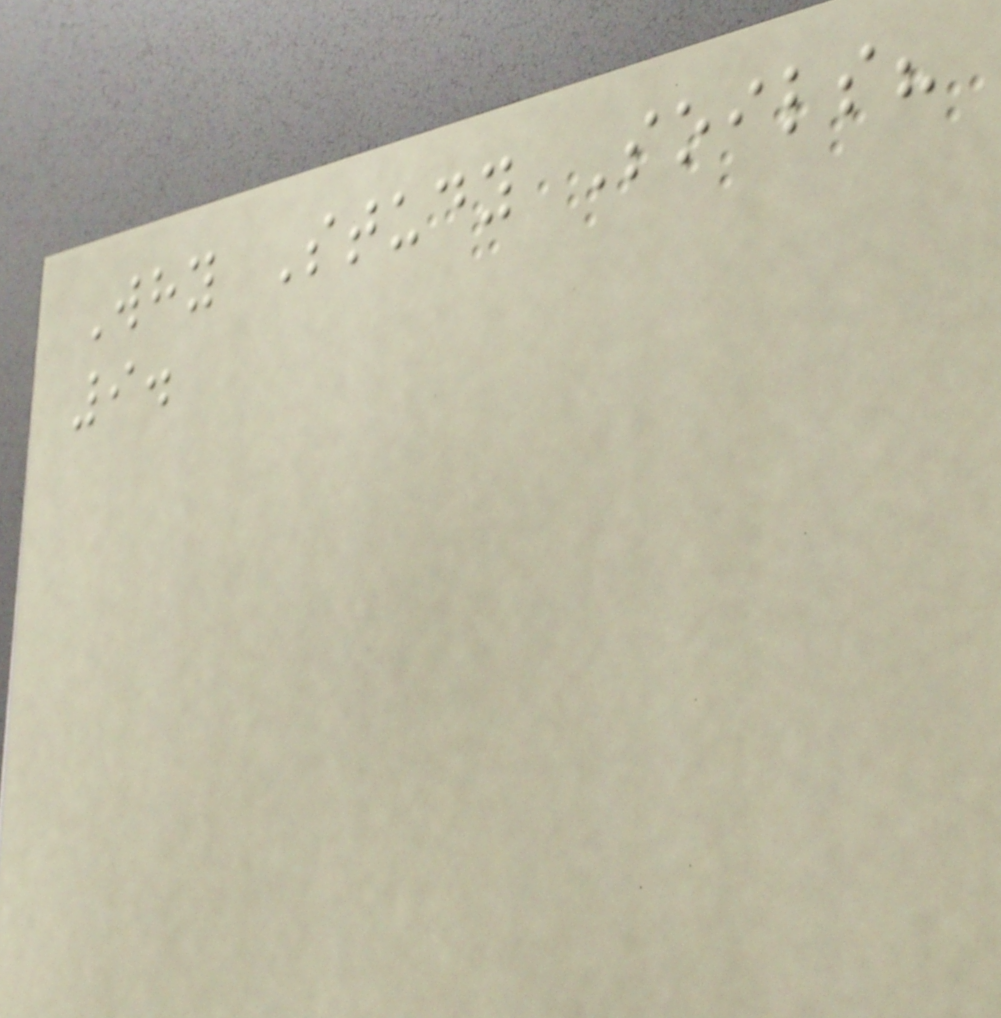Why Study Soils?
9.
